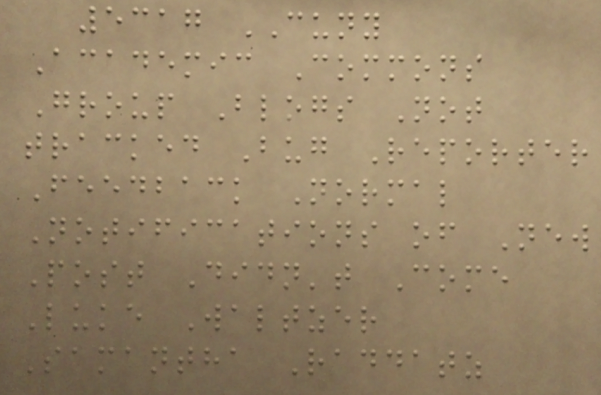5317 CUNY
Academic Commons
Group Blogs Not
tracked Bug Reporter
Feedback Normal
Notifications of New
Post Didn't Come
Luke Waltzer
Samantha Raddatz
